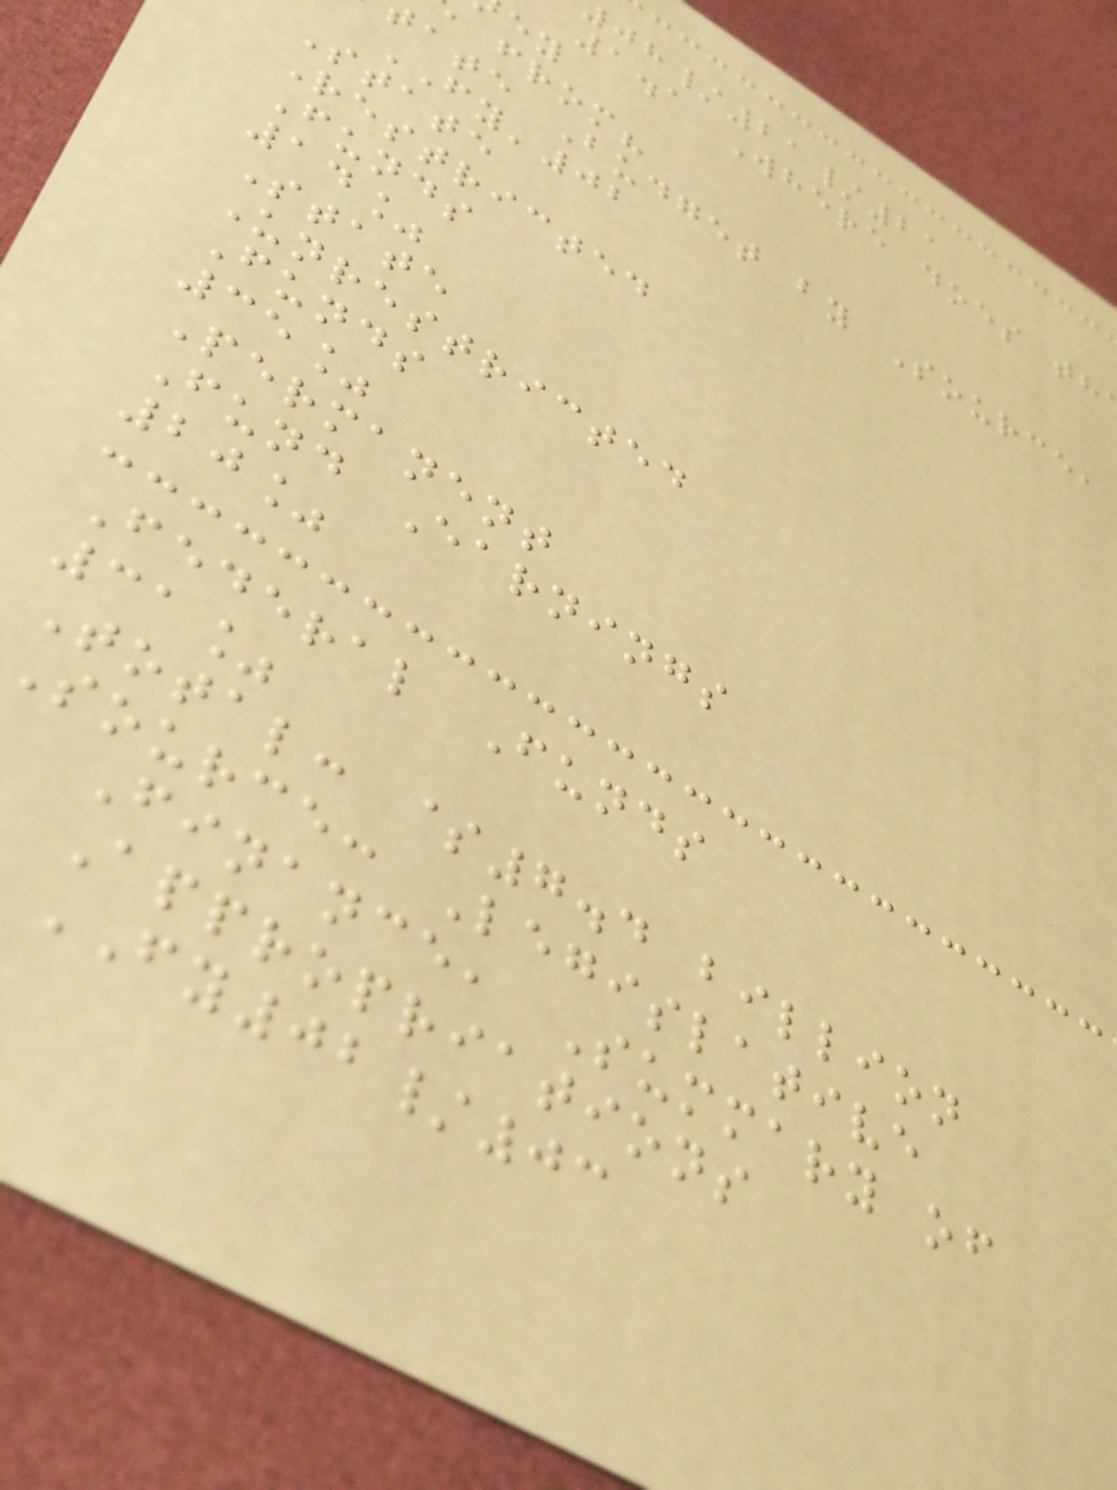/21/21
1.1 Where does th
from?
ate Budget by Source,
FY'02
State
Restricted
Funds
14%
State
Unrestricted
Funds
35%
Permanent
Fund Earnings
20%
Federal Funds
31%
Total: $7.4 billion
Source: Legislative
Finance, Summary of
Appropriations
FY02/03
